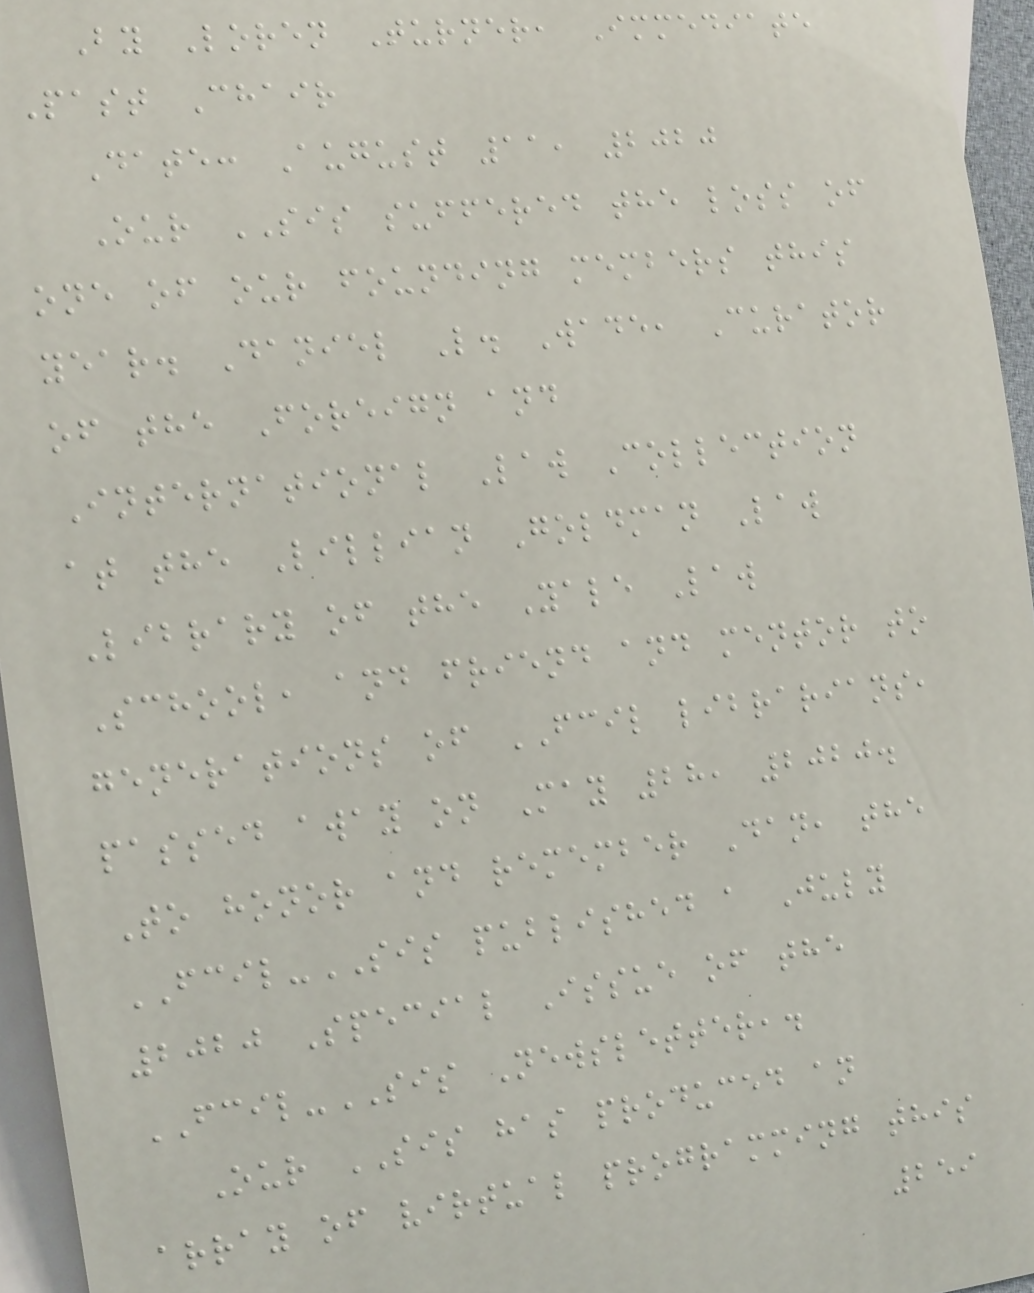By Loren Turner, Immediate
Past Chair
Date: August 11, 2020
Our SIS suffered the loss of
one of our founding members this
year. Daniel L. Wade, Curator
of the Foreign and
International Law Collection
at the Lillian Goldman Law
Library of the Yale Law
School, and friend and mentor to
generations of FCIL librarians,
passed away on May 28, 2020.
To honor and remember Dan, the
FCIL-SIS published a July
2020 Special Issue of the
FCIL-SIS Newsletter,.
Our SIS has produced an
array of virtual programming this
259
